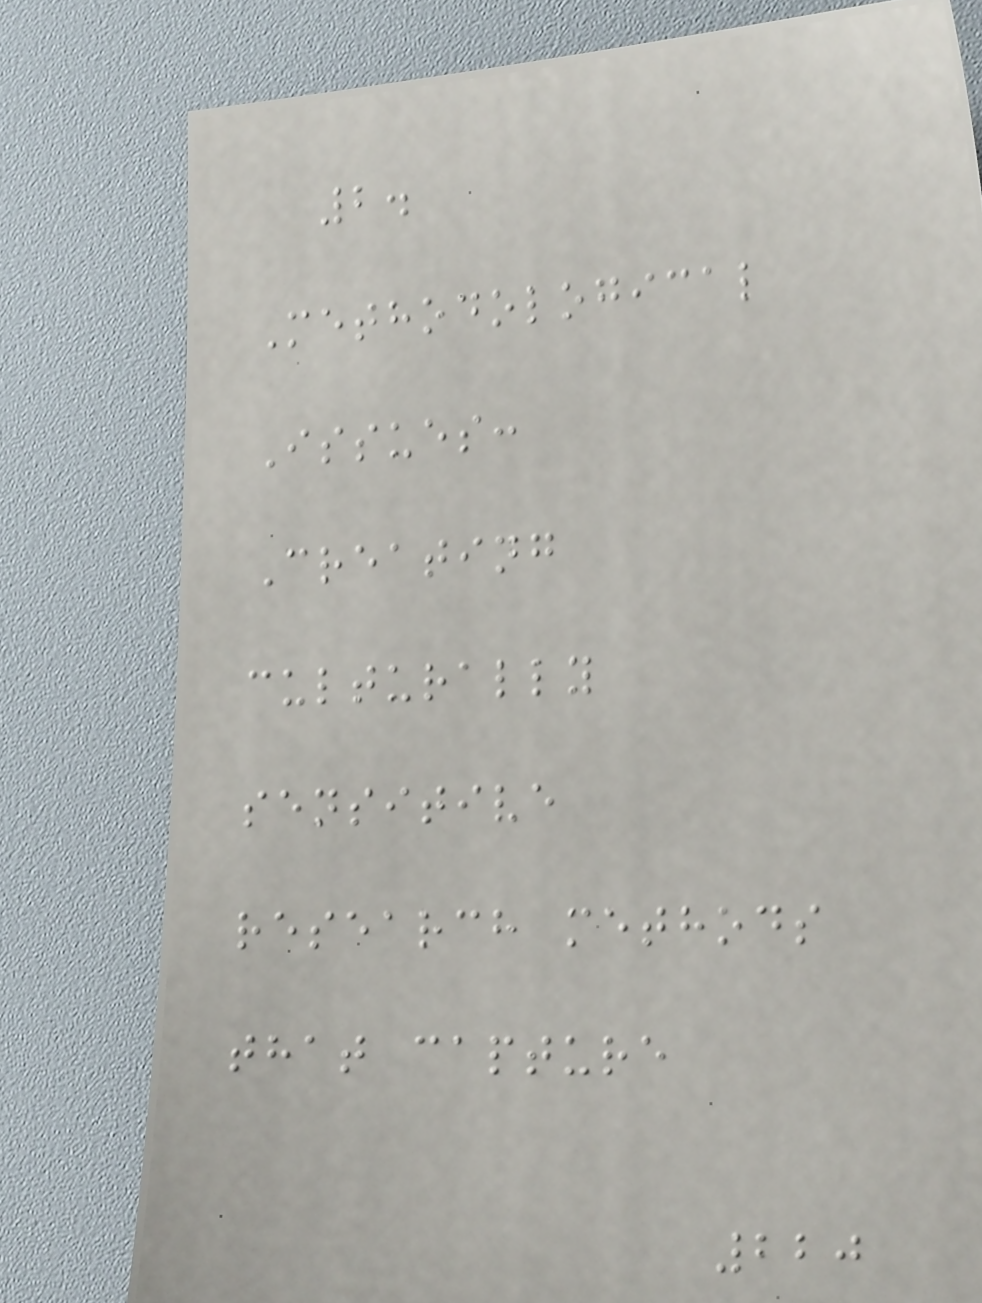2.
Methodological
Issues:
Creating
culturally
sensitive
research methods
that capture
220
